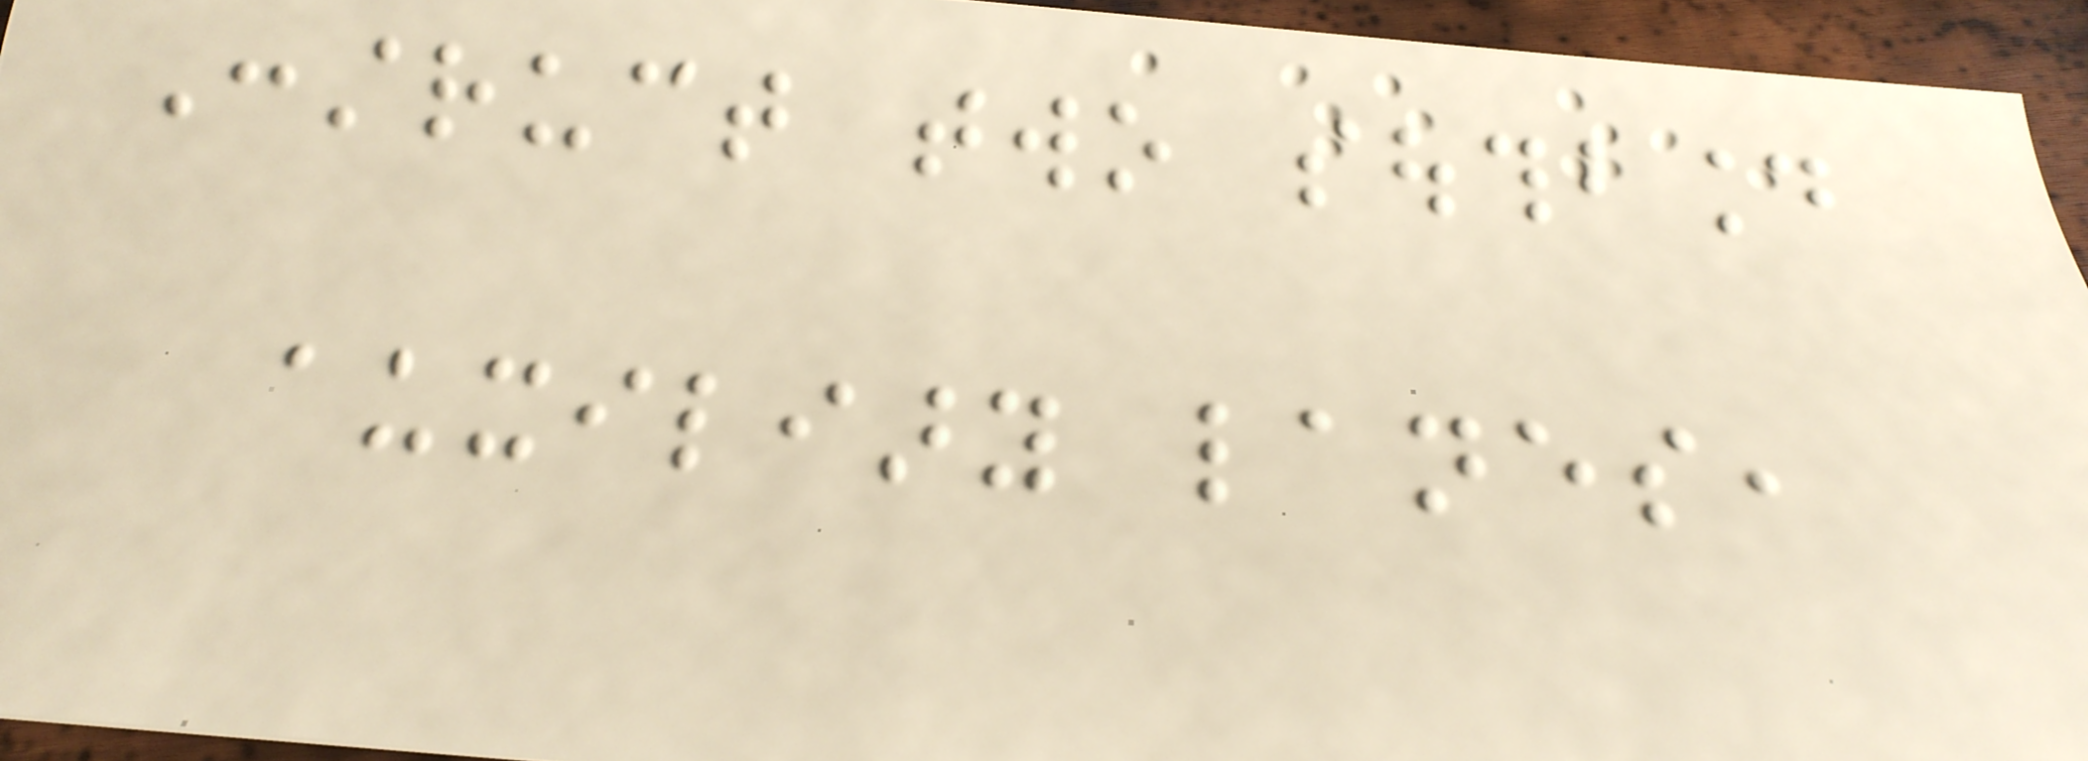Construct two southbound
auxiliary lanes,
